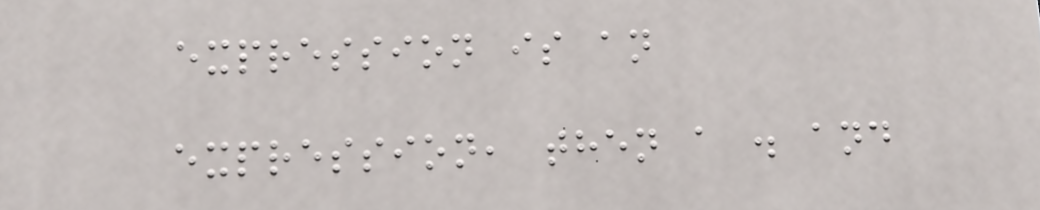expression is an
expression, then a . and
